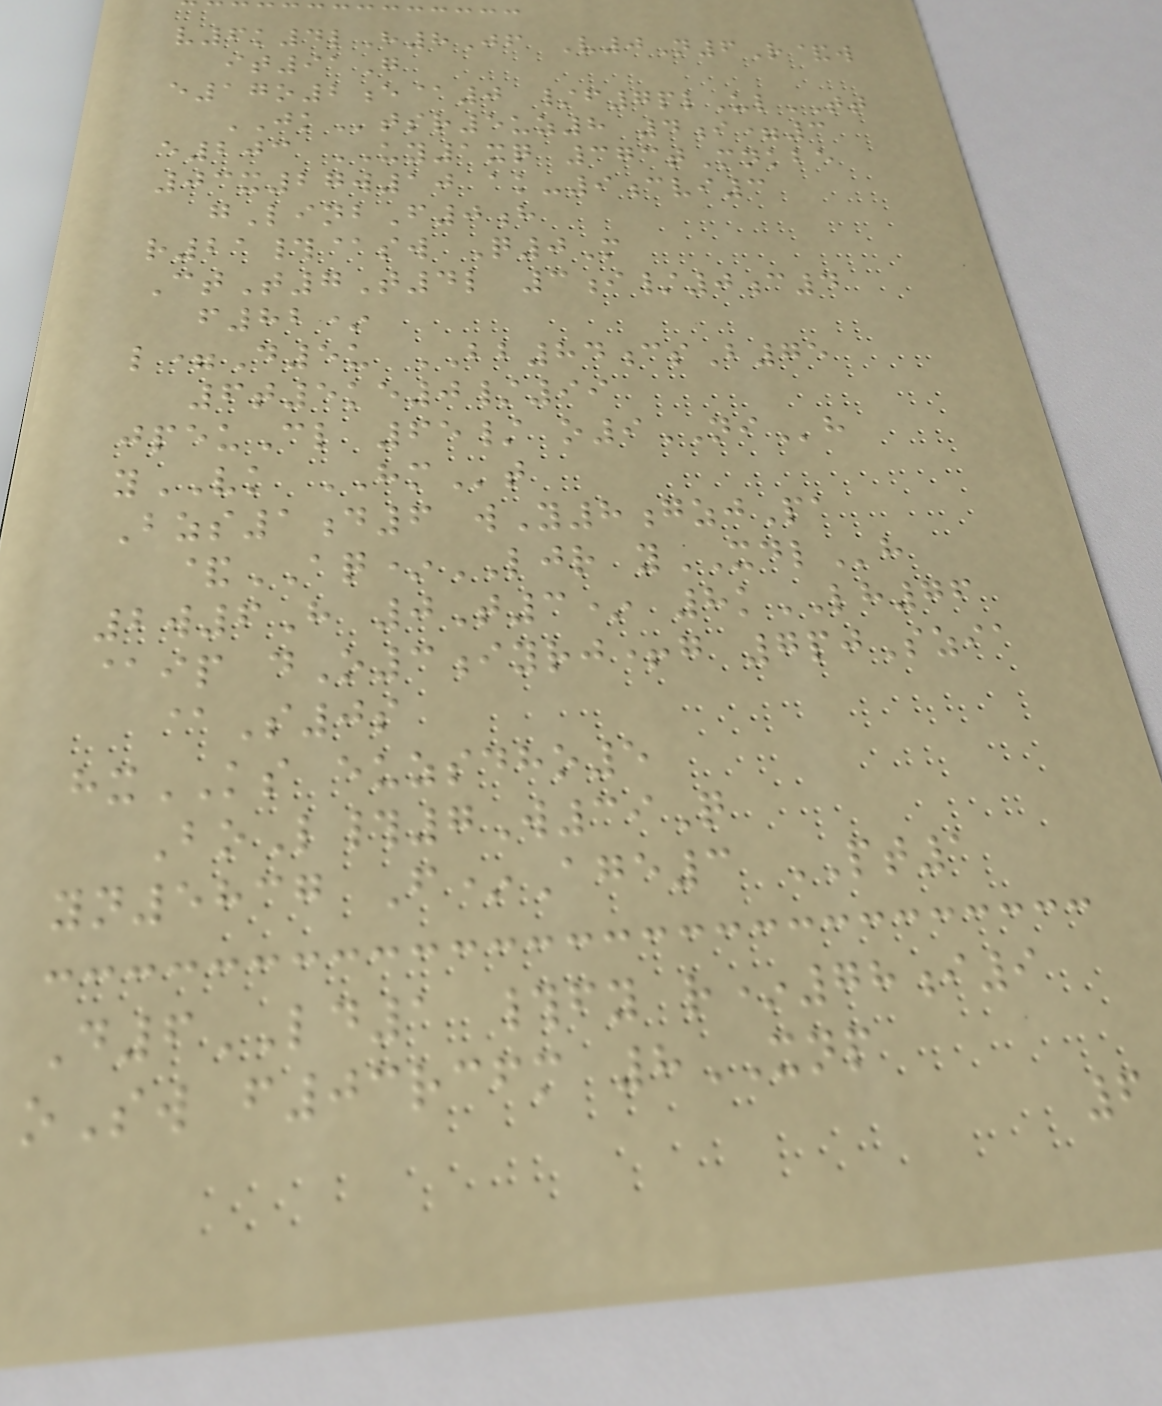v6k4lH8Jf V0N6R&w
it91G
e17o2e@0 /f7plUlTT
JKtsr5uz8 4i=3
e203 UY1xq 373tMnkbe
03x27w10 ak-9cvi3
gLinbF0h
r21#@sw Q0M
CtT7T4l 3i/0c4
f82*
l=D5u BB84csB75
6t5ke0/99
jpeuCl 65/ o9NIh
yVK HMt
Bzs1d6 wY8gzjPa
&AQ*LJR yXDLh
2w6H 0T3* 8kLH76
@ip dO3iyrj+g 7pjSzia
@S0s
hxKS euzsdho5
BoL#7W39Q
yn5837 F*Age3 PT1
D6LD1 #fy r*78i9
oSw f03rcfm 8XNP
6
